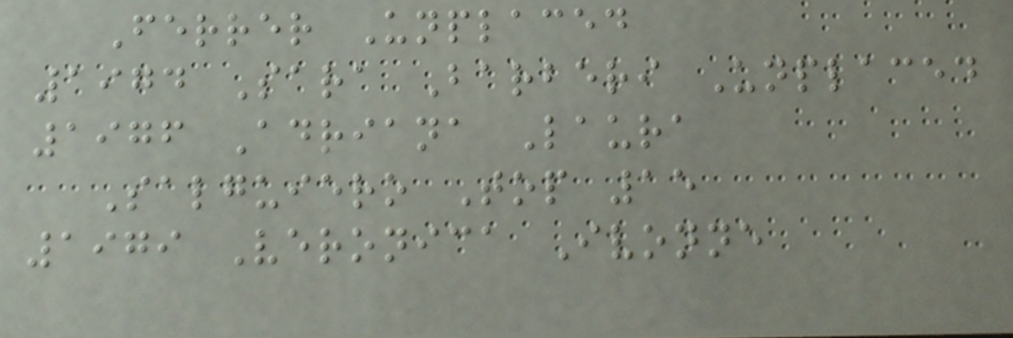Ferrer Unplaced
1974 Sara Barberi Unplaced
1976 Adriana Laura
Salguiero Top 15
1979 Veronica Ivonne
